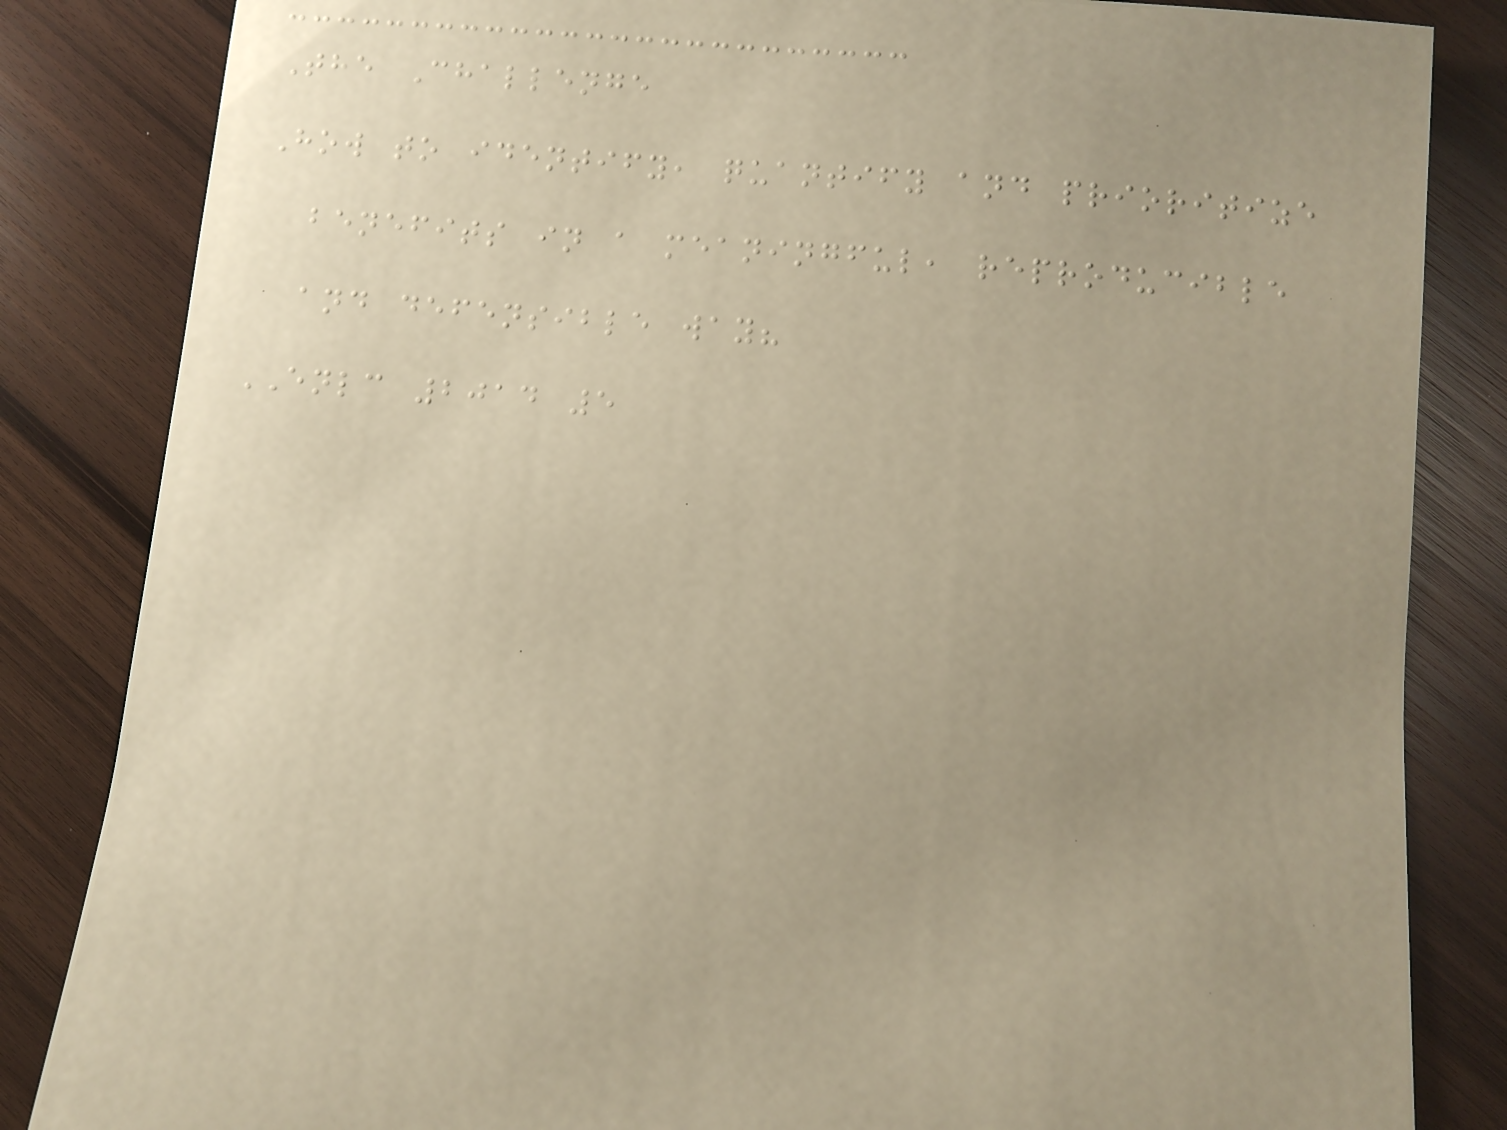The Challenge
How to identify, quantify and prioritize
benefits in a meaningful, reproducible
and defensible way?
ENLC 2014 5
